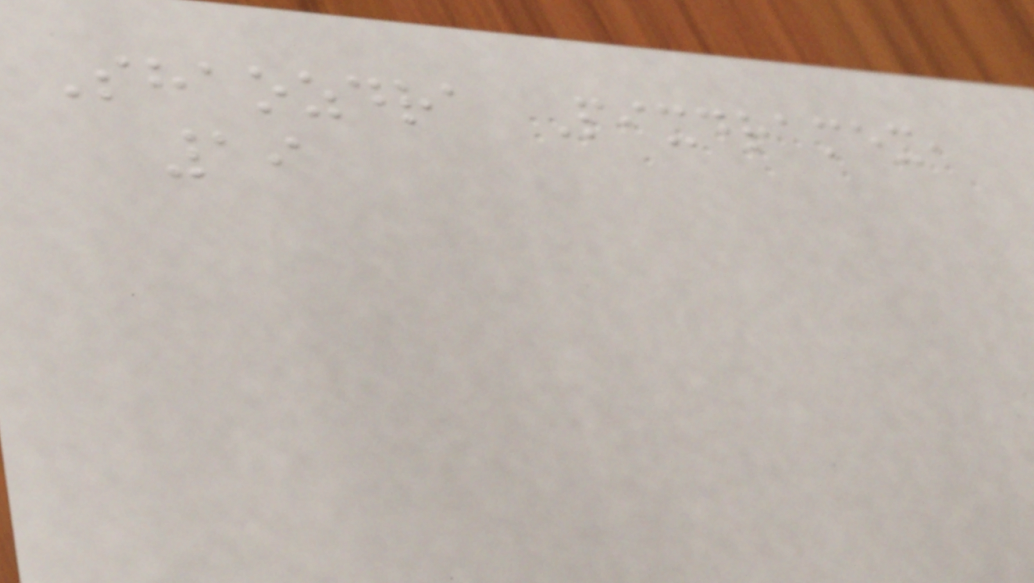Shaozdra Pixdramex,
19
